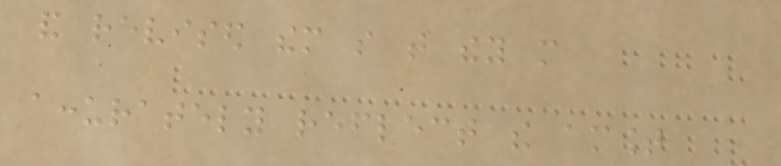and revised them so that they more
accurately reflect the amount
